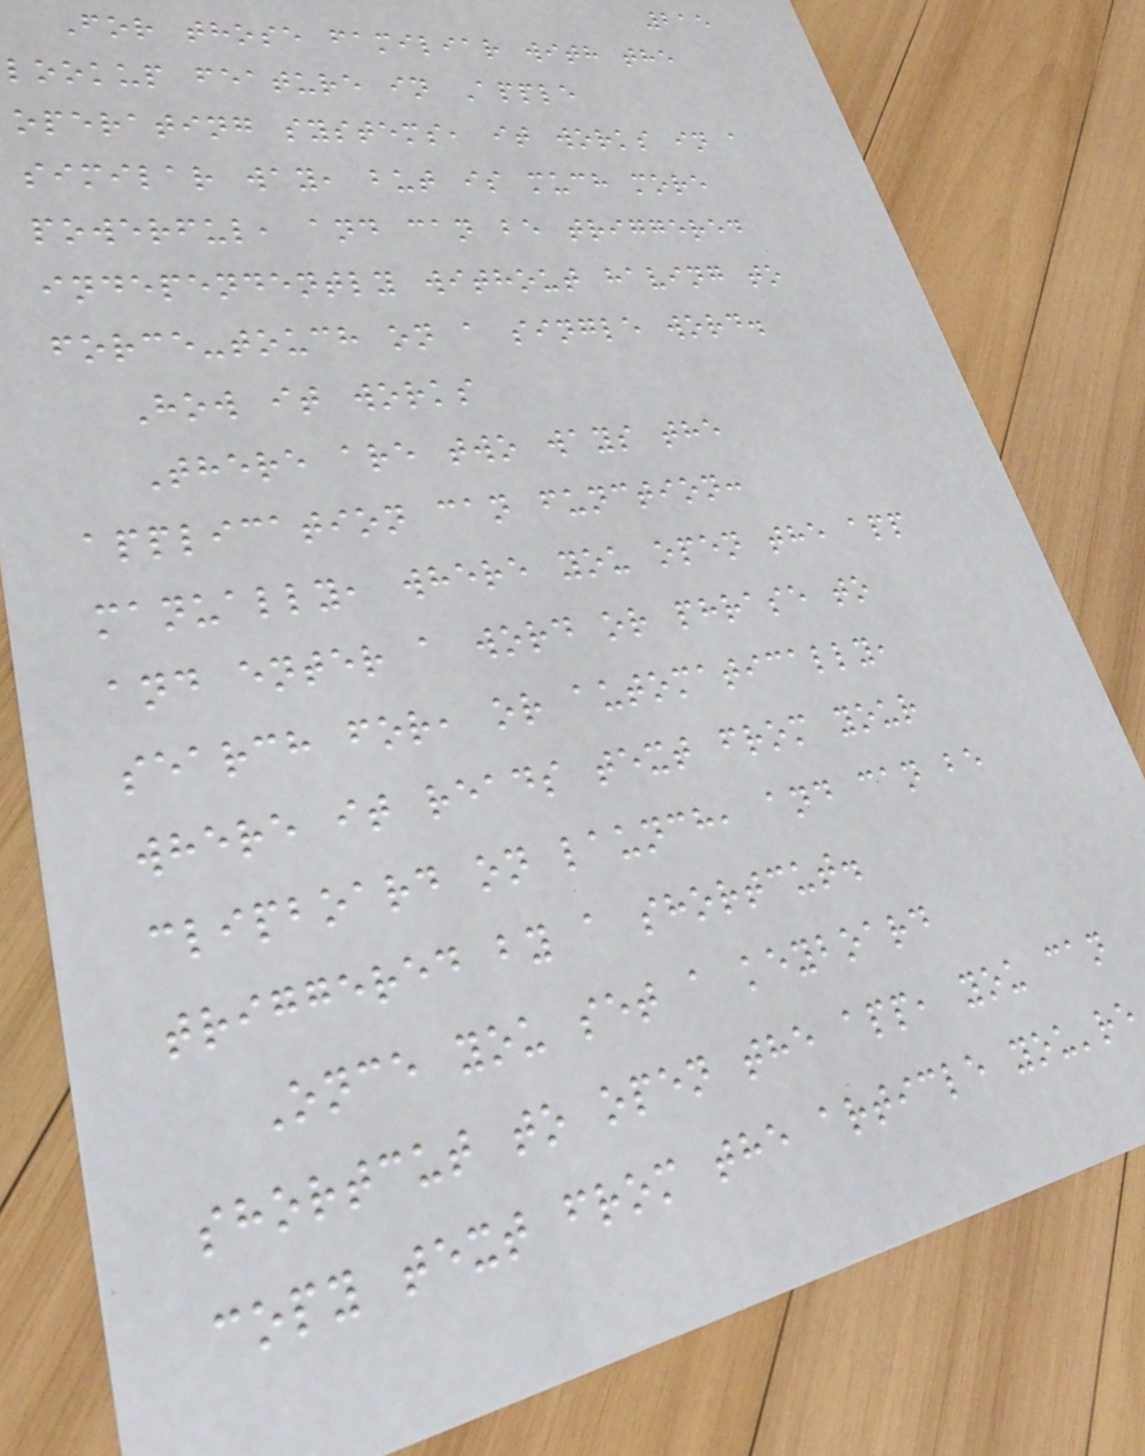215
For those familiar with the
lookup feature in Apple
operating systems, it works in a
similar way, but is much more
powerful, and can be triggered
independently without having to
force-touch on a single word.
How it works
There are two ways the
application can function:
manually, where you open the app
and enter a word or phrase to
search for, or automatically,
where it reads text from your
clipboard on launch, and can be
triggered by a shortcut.
Once you set a keyboard
shortcut to open the app, you can
copy text from the article you're
